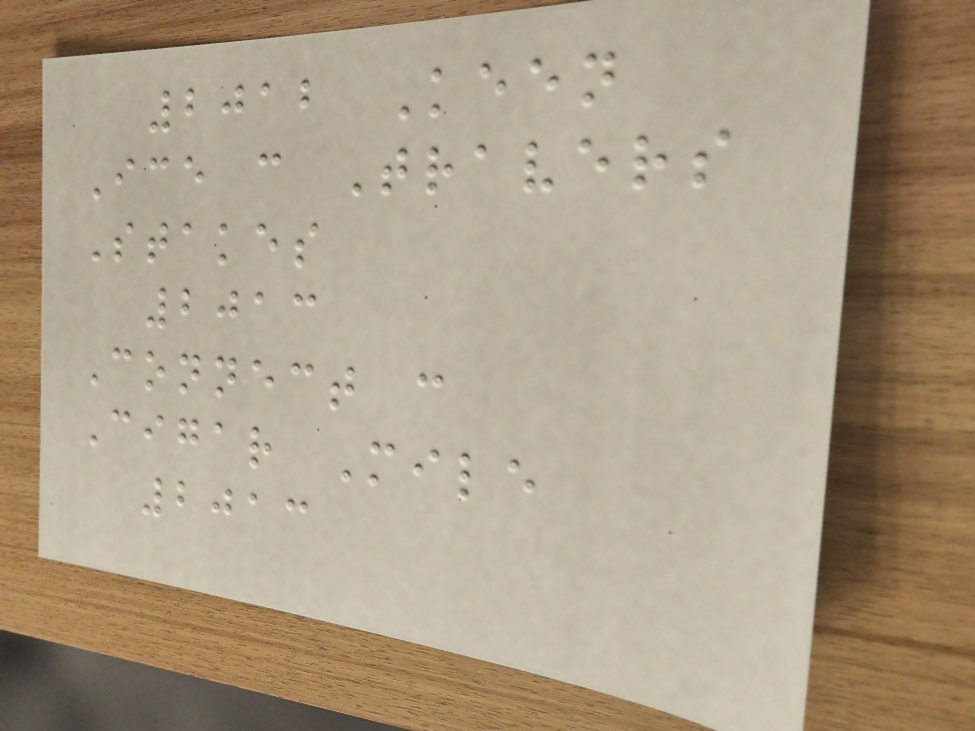2012 Keen
Ice c Travers
Stakes
2013
Connect c
Cigar Mile
2013
